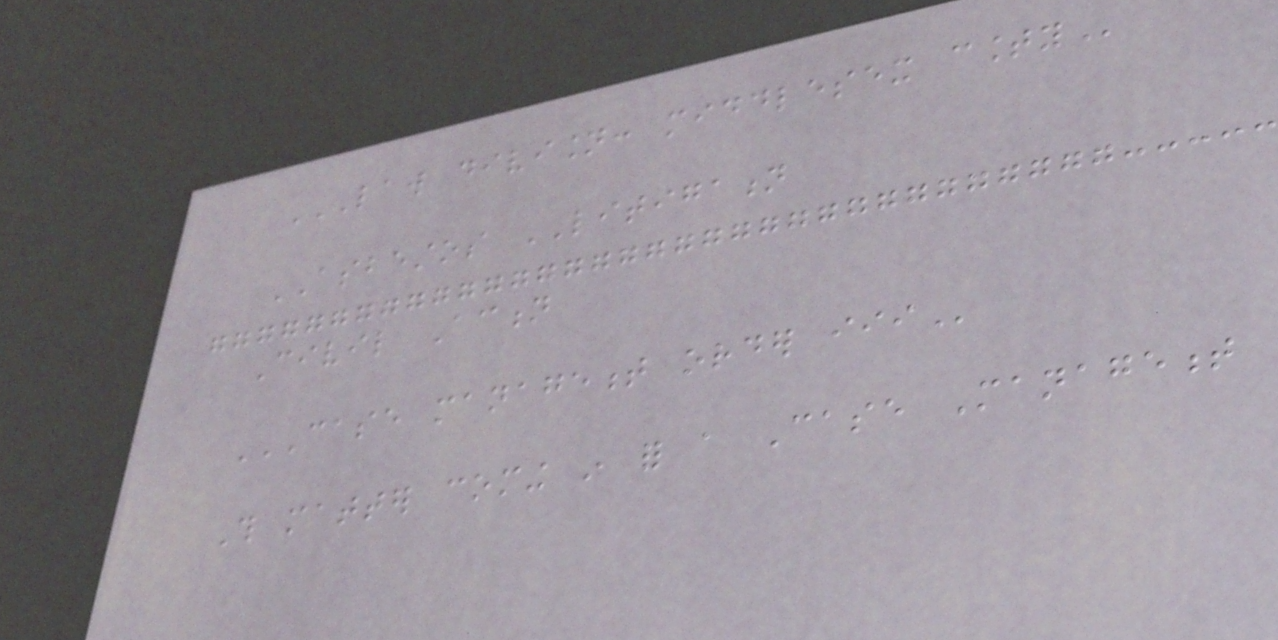LAW DIVISION: MIDDLESEX COUNTY
ASBESTOS LITIGATION
Civil Action
CASE MANAGEMENT ORDER III
This matter coming in for a Case Management
